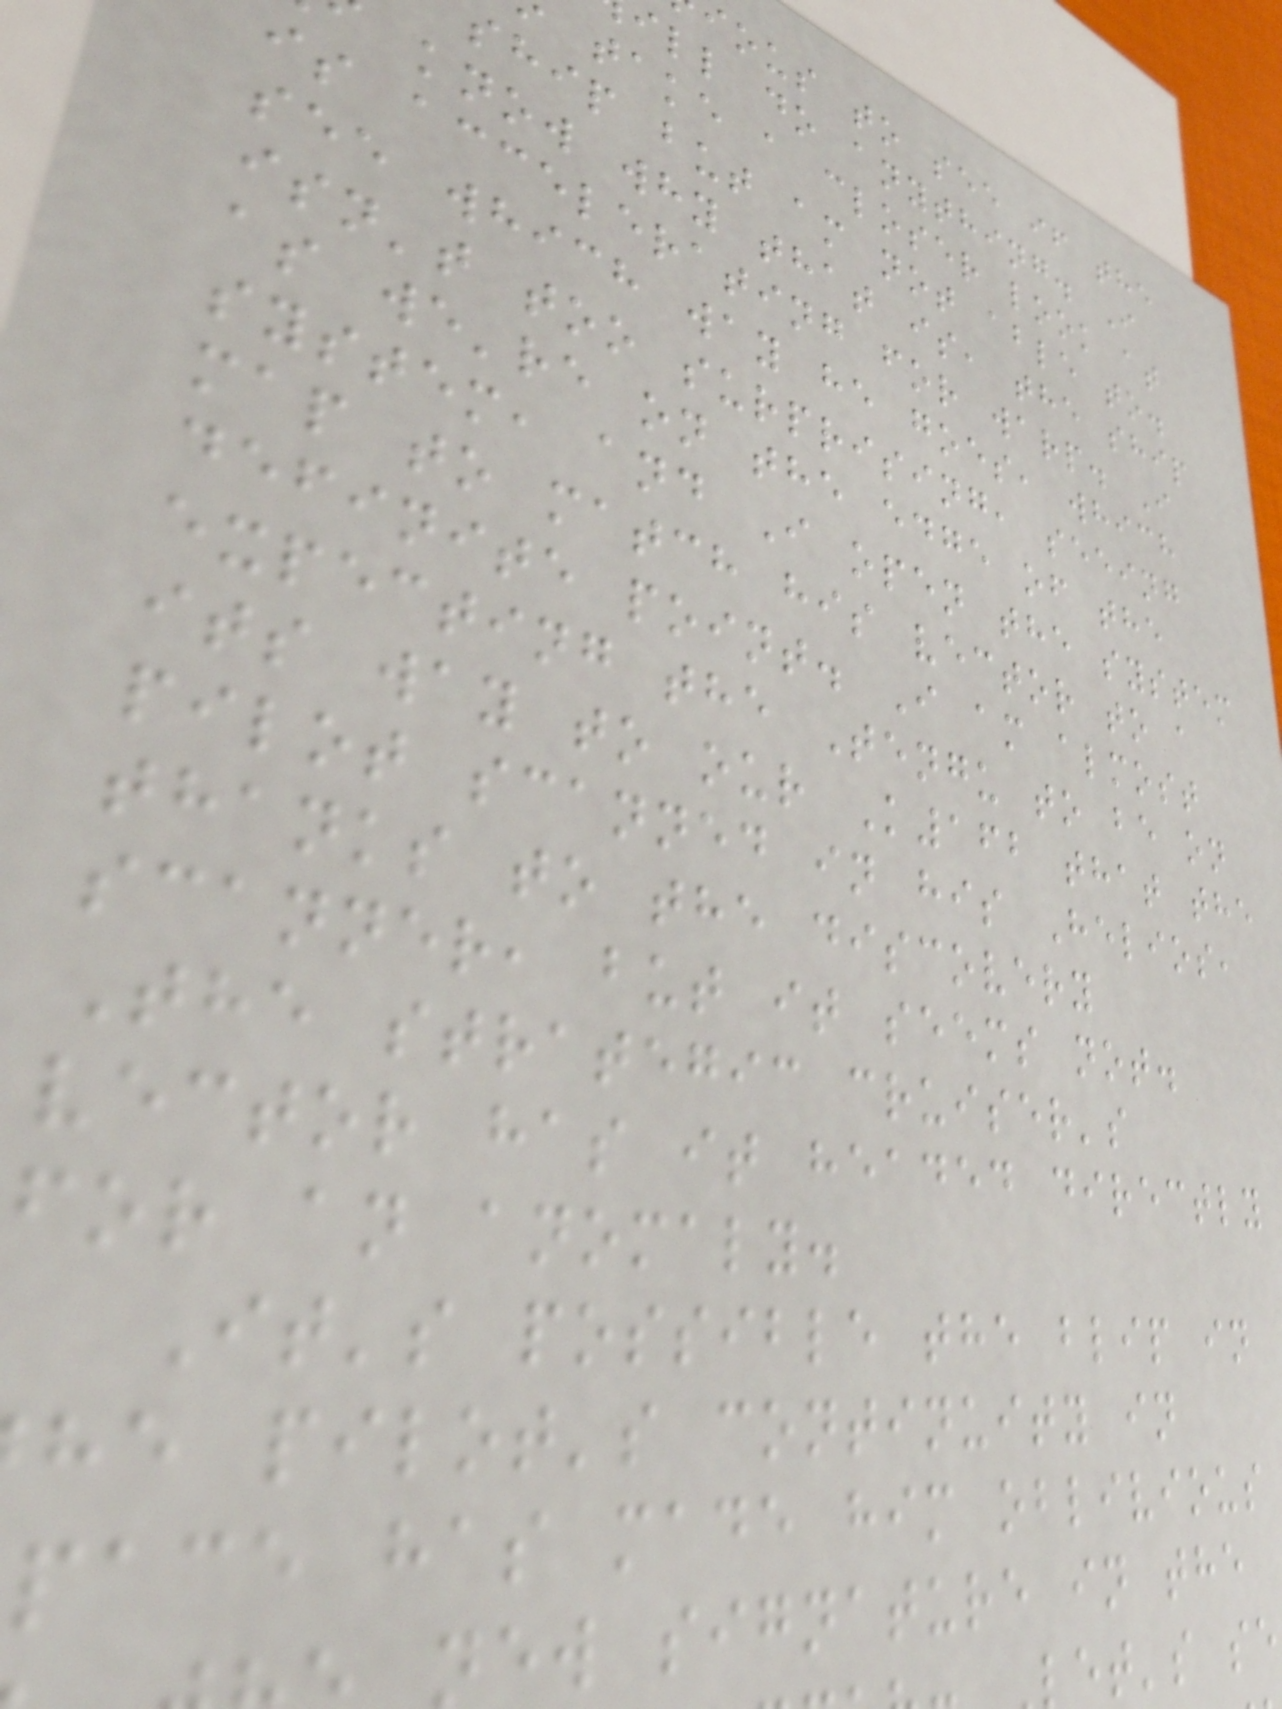ous to see if the
ill do anything. I
take a closer look at
ship but am not able to.
know why that is, the ship
is accelerating for warp. I
see which way he goes, which
isn't too surprising, seeing
as we're on the edge of the
system, and I open the system
map to match his vector to a
definite point. I am almost
expecting the Tengu to be on
its way to our K162 that the
pilot scanned in his Helios,
thanks to the discovery
scanner, but it seems not.
The strategic cruiser's
vector has it headed directly
for an anomaly.
It's possible the blip in
he pilot's continuity in
pace has made him oblivious
ew signature in the
